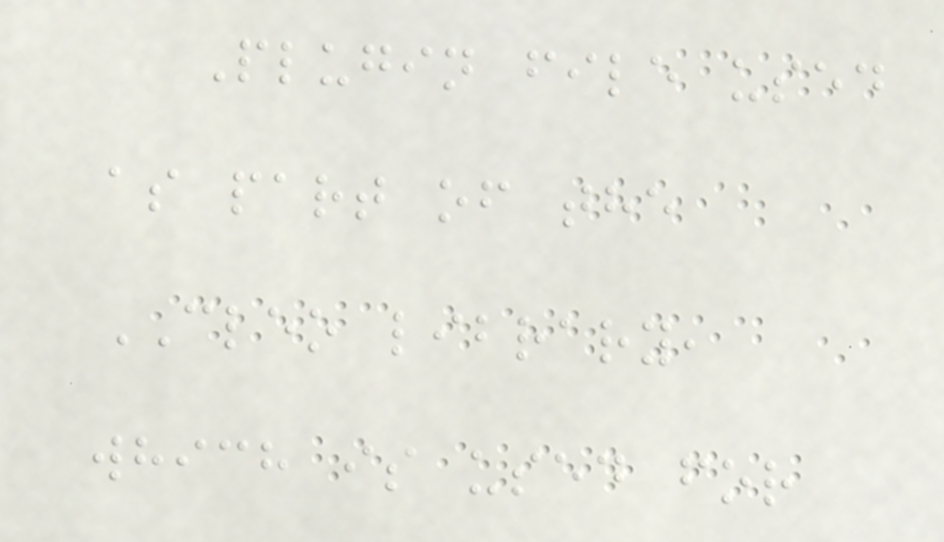Plugin file used
as part of the
CLEO library,
which is used for
